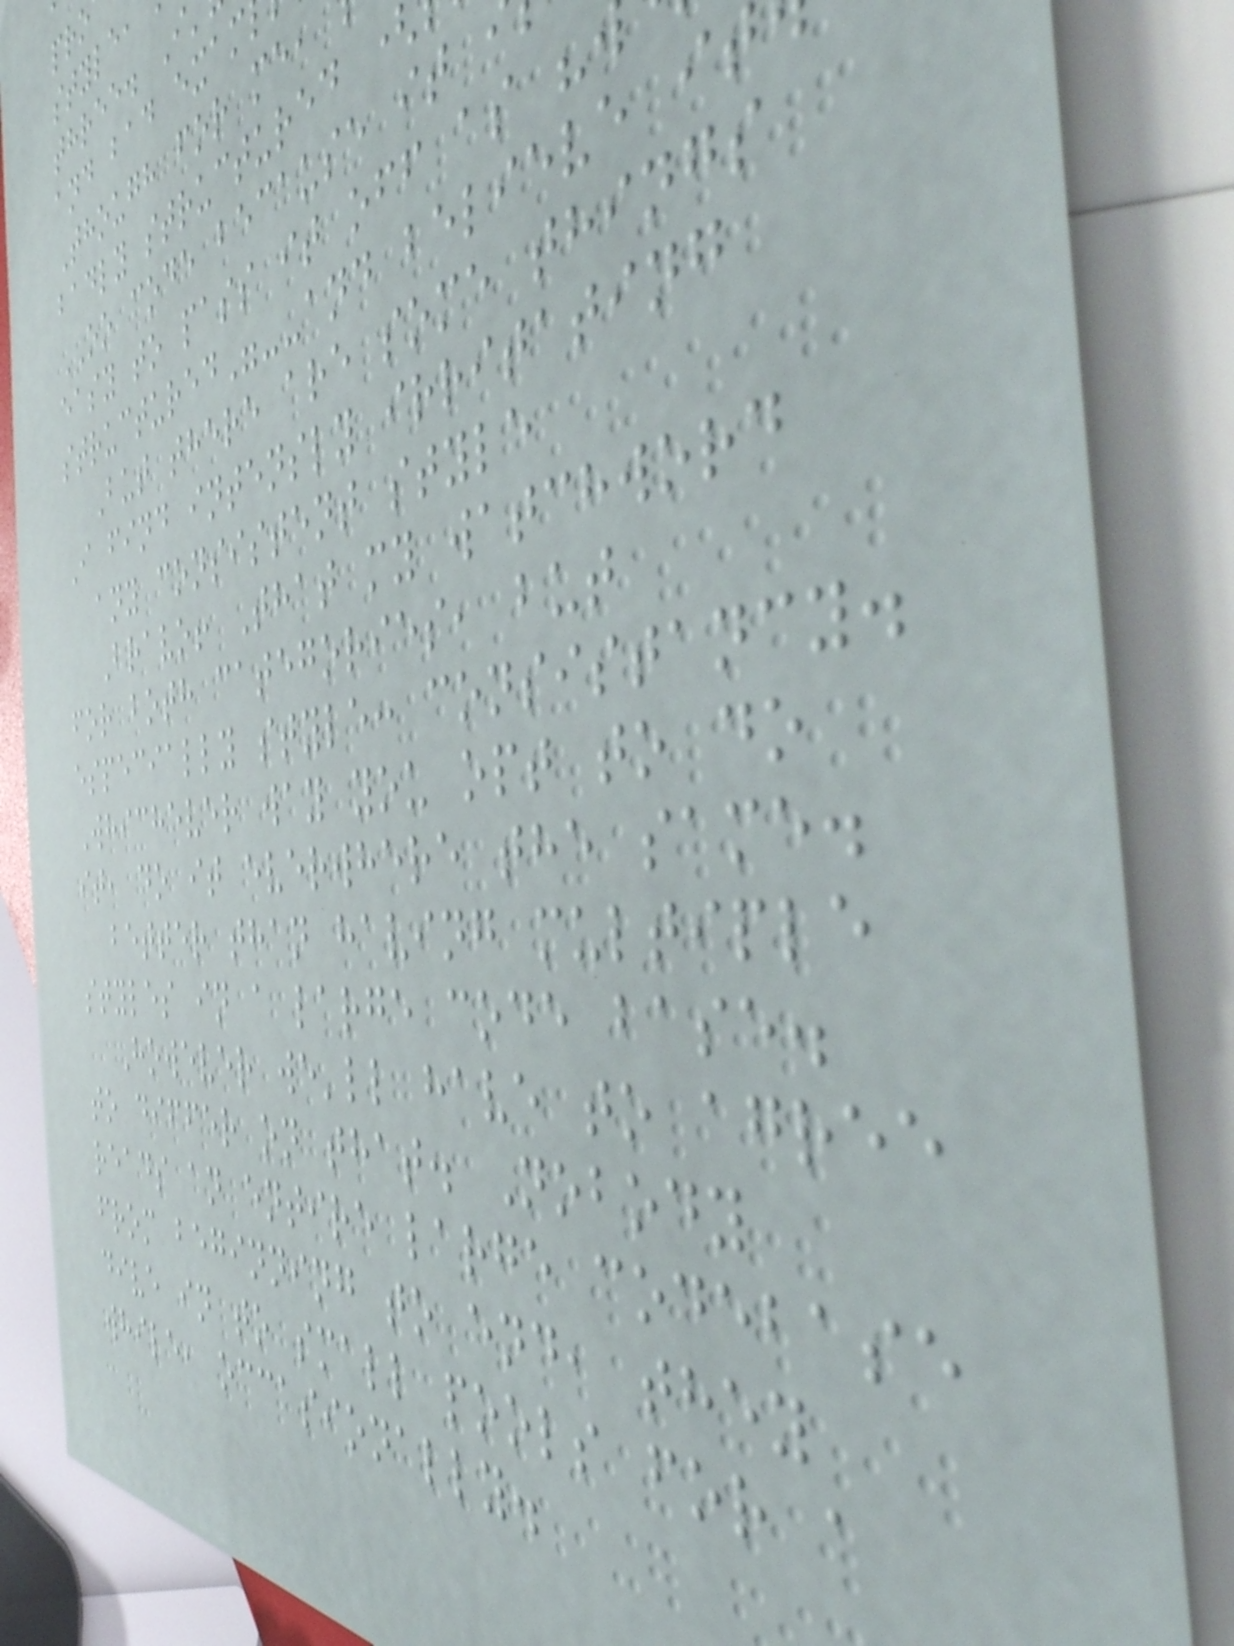three. I
and bad exam
Though for me,
badly structured
OO code because it
easy to pass it off as
structured"--and believe it
But there are some things
I find intensly irritating
any consistent style
Bravo! That my watchword
for both categories, but
especially style: consistancy.
Whichever way you opt to do
it, do it everwhere the same.
better than having multiple
styles in a large code base.
However we'll have to agree
to differ on that. Nobody
reads an entire large codebase
from beginning to end, they
dive in to small pools for a
while, occasionally.
